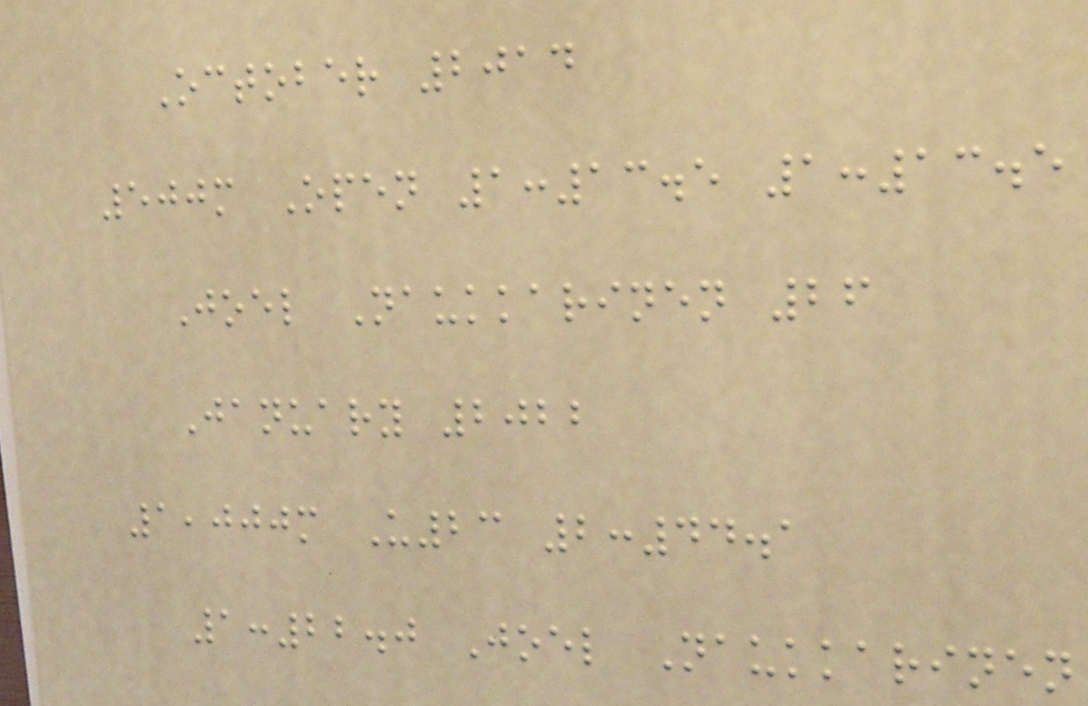October 2014
500m Open 1:13.5 1:13.5
Joel Naukkarinen 26
January 2022
1,000m U23 2:44.1
1:22.0 Joel Naukkarinen
